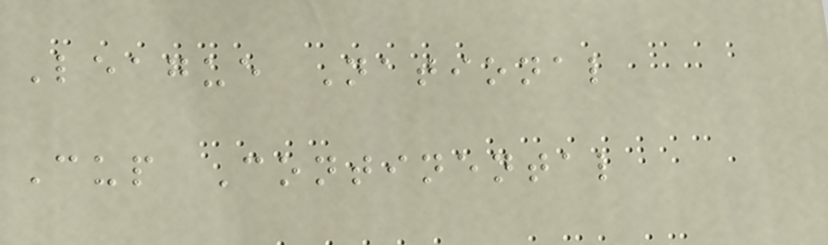League National
Cup Continental
